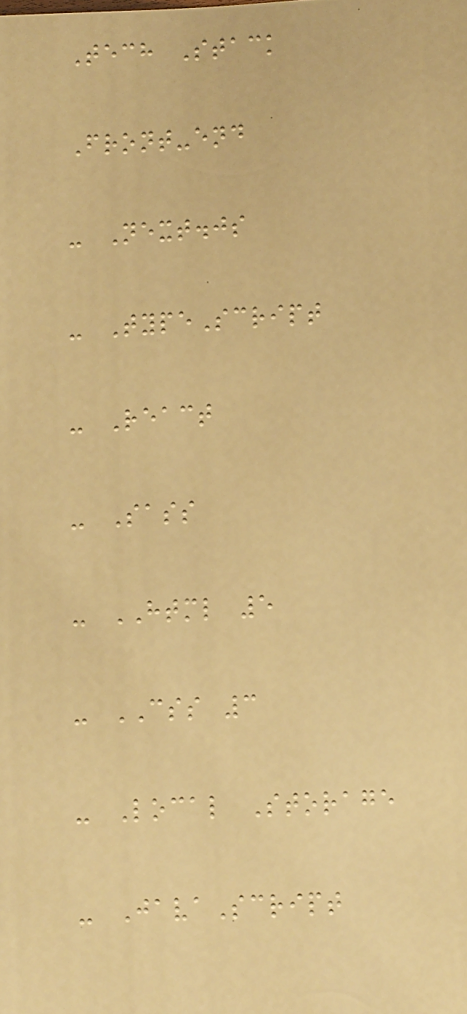Tech Stack
Front-end
- Next.js
- TypeScript
- React
- Sass
- HTML 5
- CSS 3
- Local Storage
- JavaScript
